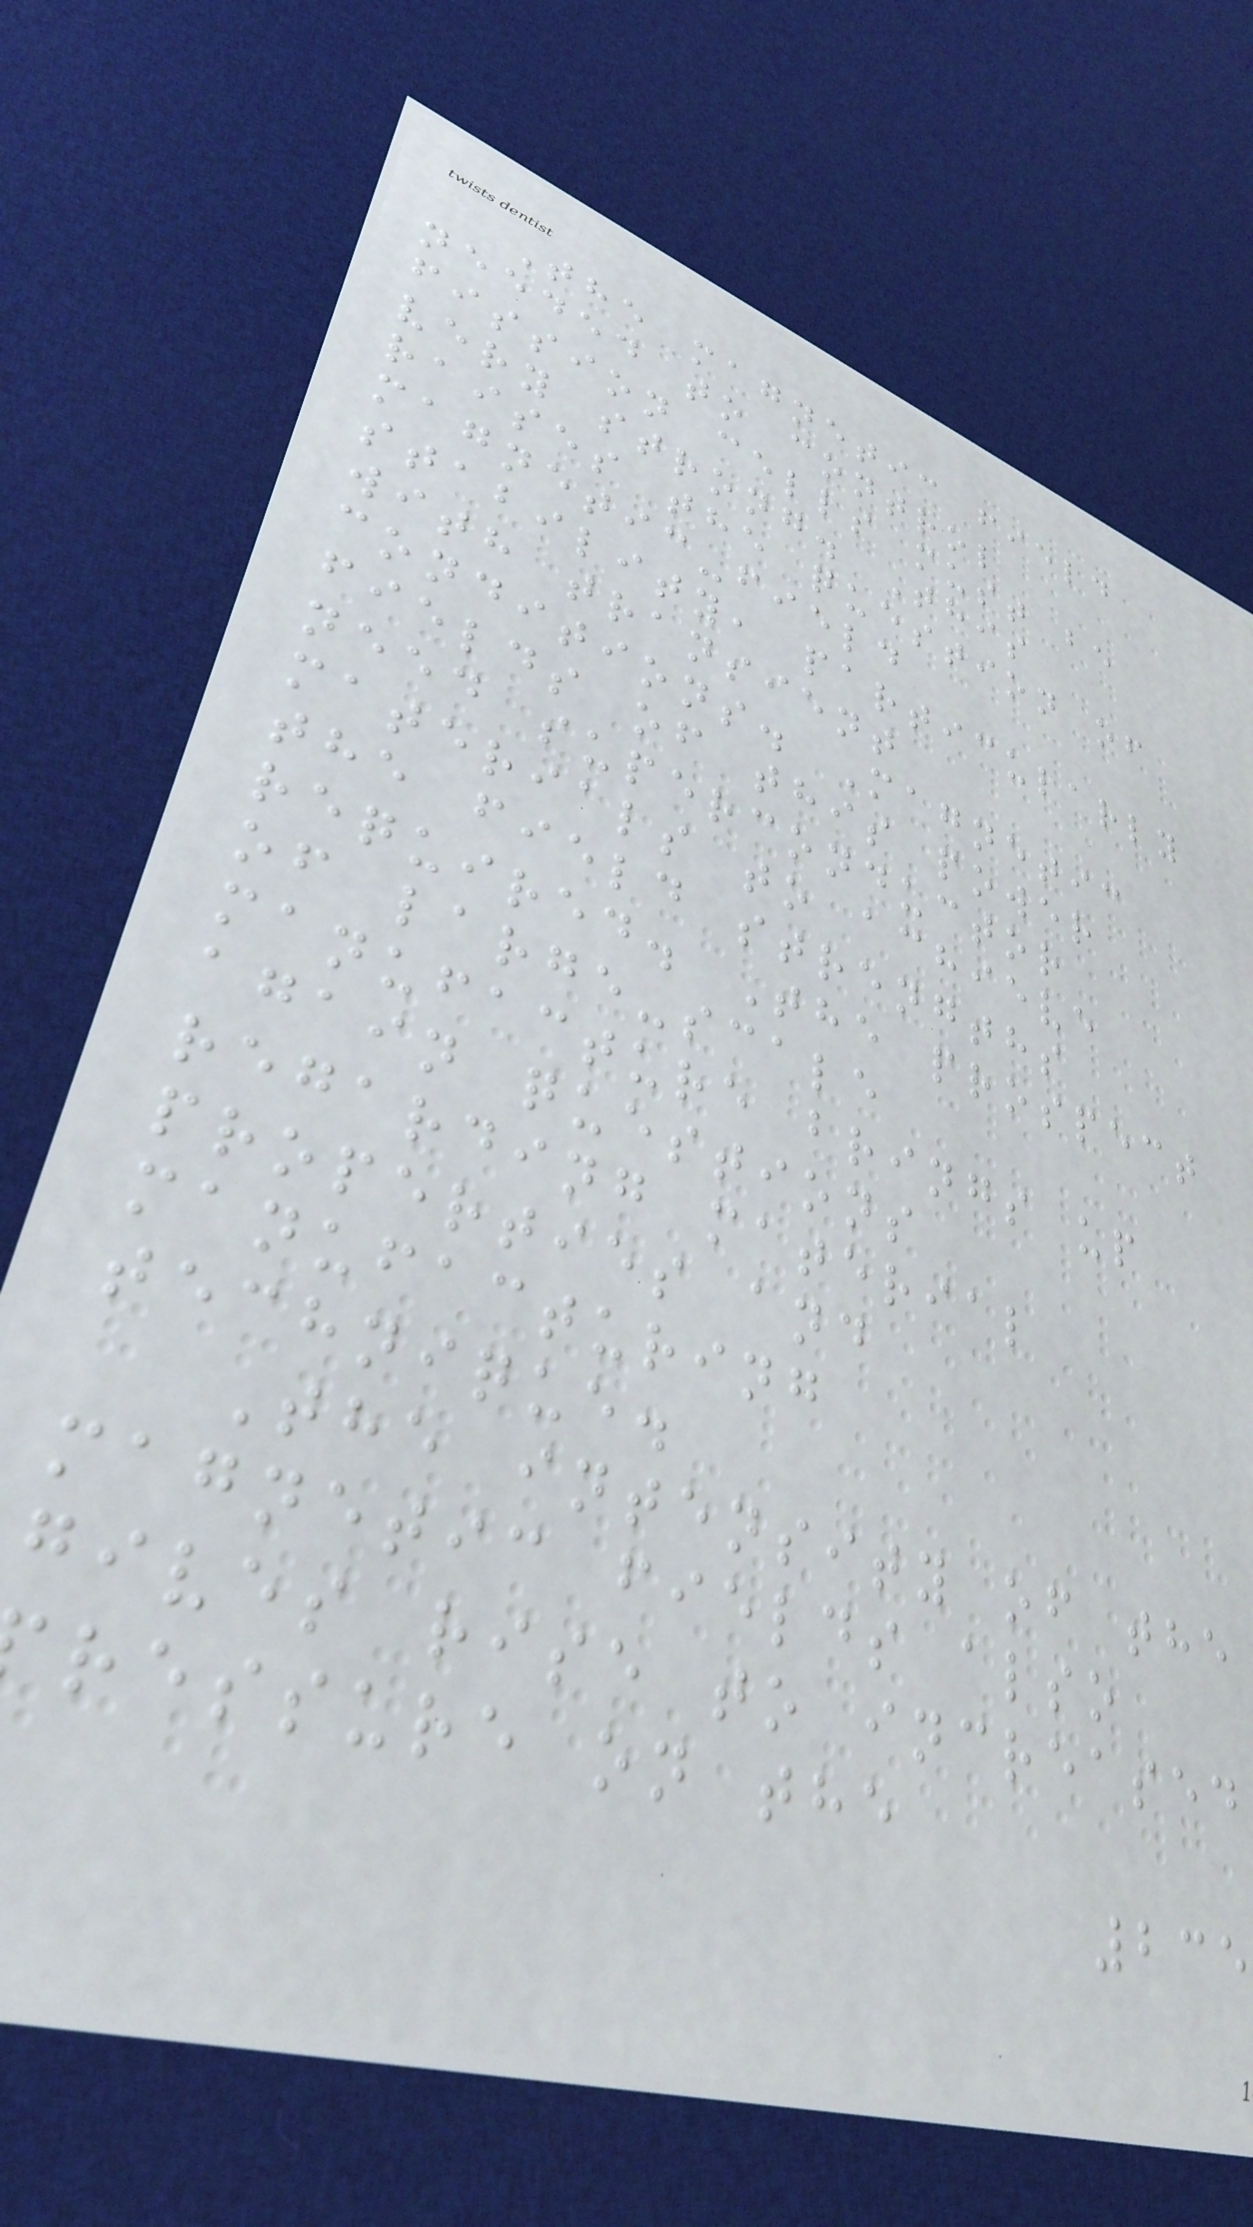The magnetic field
needed to control
fission cells must be
very strong. This
raises the question of
magnetic-field
stability, particularly
with transient
conditions. Magnetic
fields of this power
need superconductor
materials to achieve
the field strengths
required. The prospect
of large-scale
manufacture brings up
again questions
regarding material
properties and
manufacturing
technique.
The intensity of the
magnetic fields also
gives rise to increased
ressure on the
235
